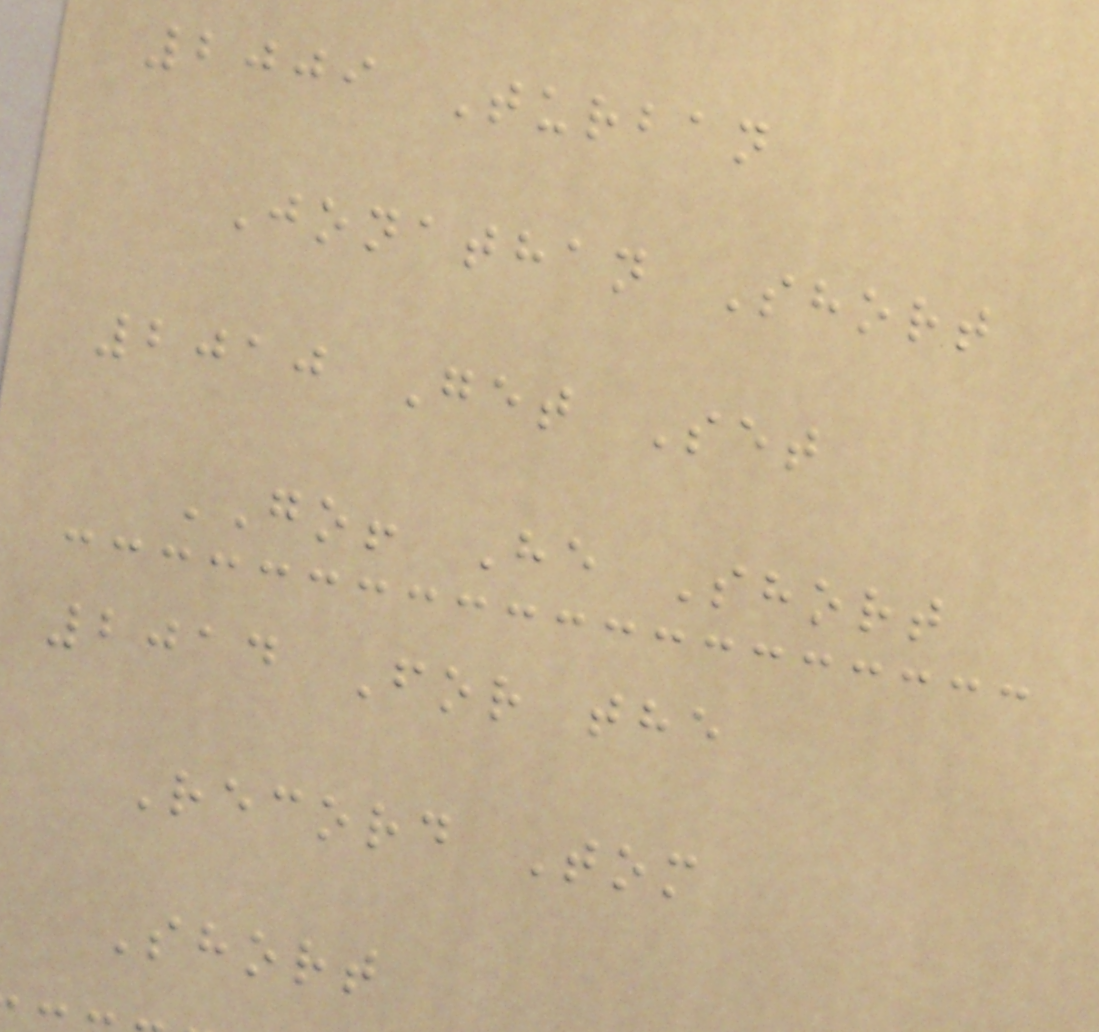2009 Turban
Jonathan Short
2010 Get Set
GO! He Short
2014 For the
Record Tom
Short
